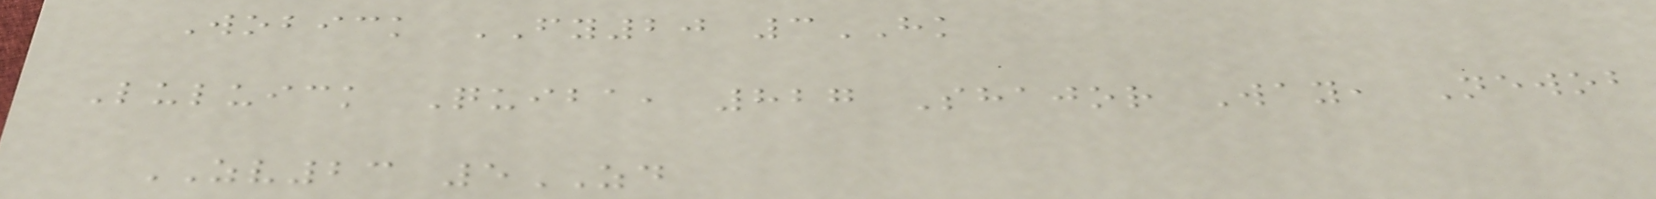Wobick FY20 3HK
Luluick Quiba, 827 Shajor Way, Newob
ZV23 5ZD
